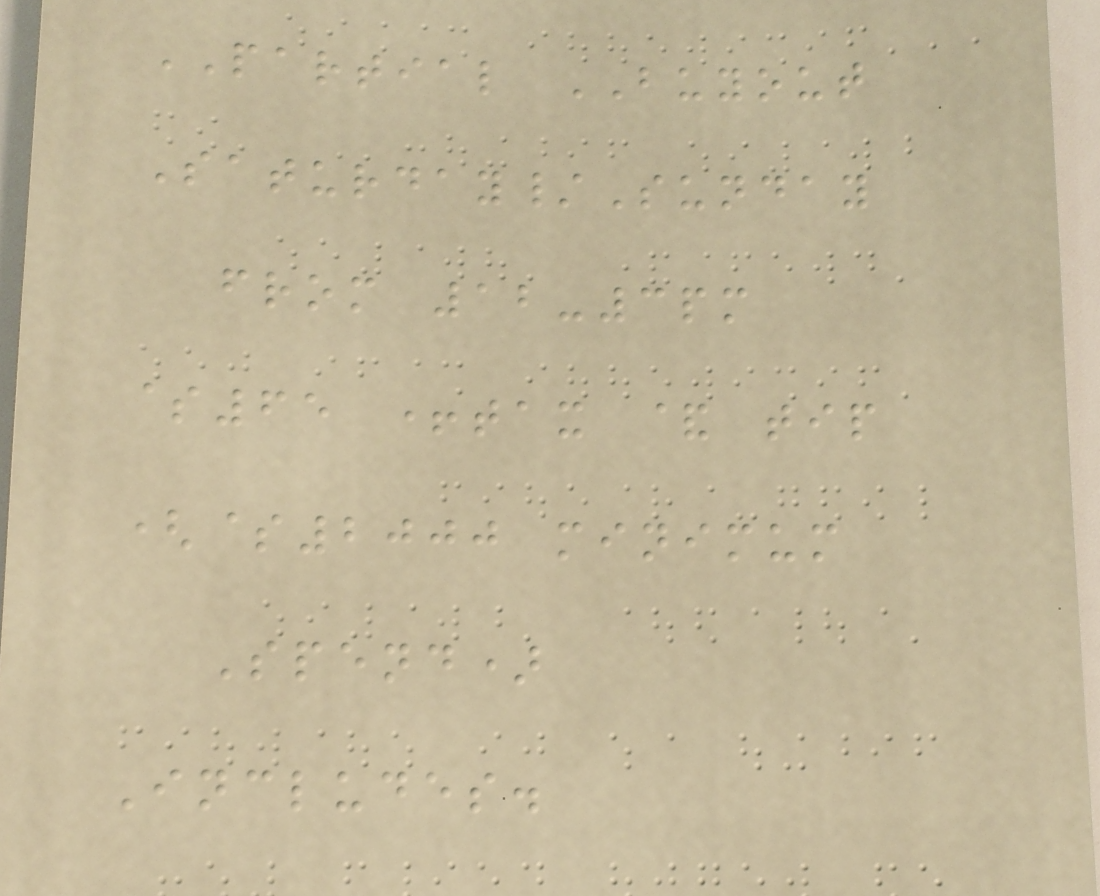PARTIAL BUYOUT
Saturday/Sunday
from 12-3pm
$65 +tax & tip
($2000 minimum
Spend)
Includes.
